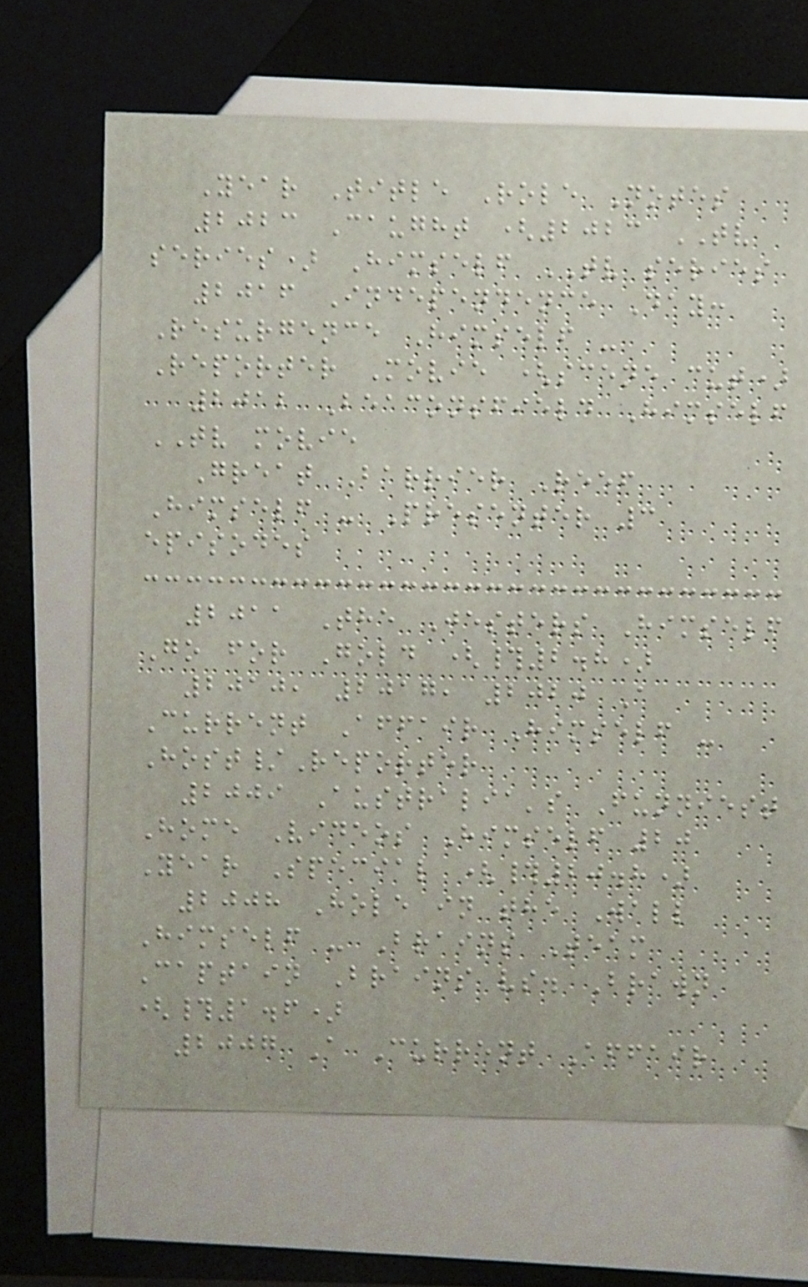Year Title Role Notes
2023 Caught (2023 TV
series) Himself TV series
2016 Independence Day:
Resurgence Himself -
Reporter Movie (scene cut)
2012 Beaconsfield Himself
TV movie
Great Barrier Reef
Himself - Presenter 3
episodes
2011 The Jesters Himself
Go for Gold (#2.8)
2010, 2017, 2020 A
Current Affair Himself -
Host/Reporter
2009 Australia's Funniest
Home Videos Himself 20
Year Special (#20.8)
2008 Hole in the Wall
Himself - Brains Team
Captain Brains vs. Brawn
(#1.6)
2007 A Current Affair
